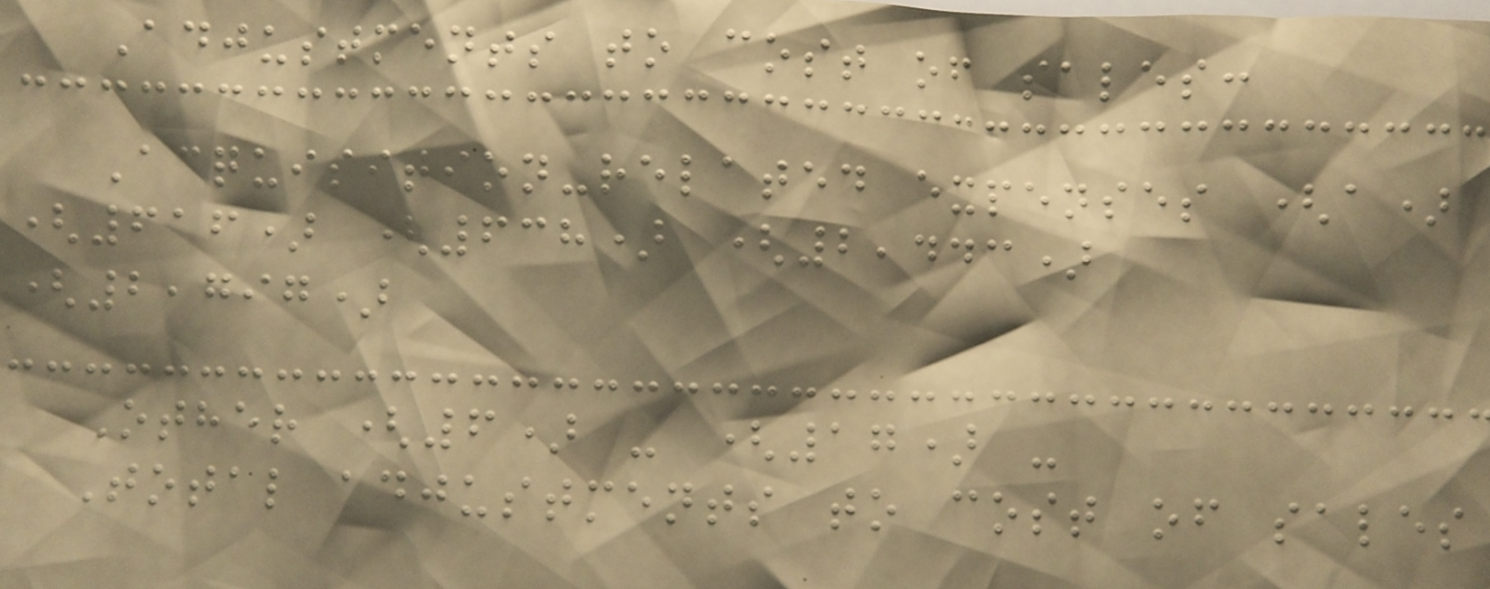Adjustments to cost of sales:
Acquisition-related expenses (a)
(616) (638) (2,443)
(2,797)
Other (6) - (17) -
Total adjustments to cost of sales
